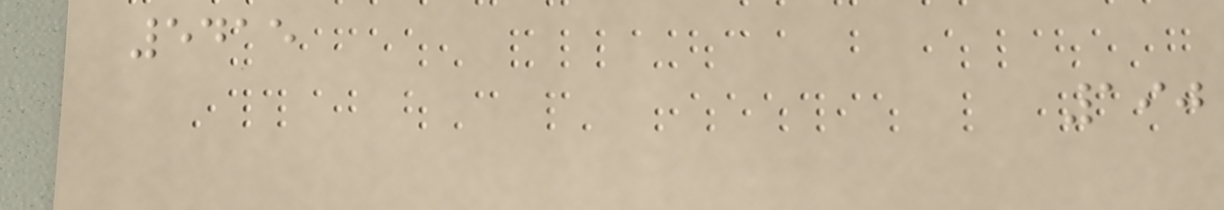5415
190
